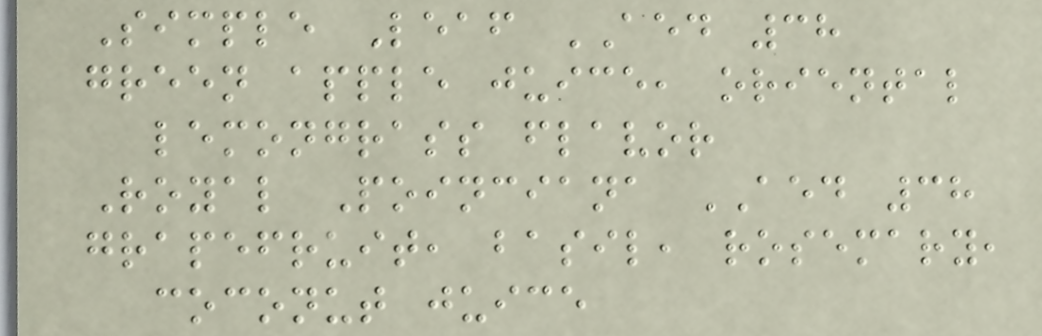Simple Leaf AED 38
green apple juice, oriental
lemongrass flavor
Royal Poinciana AED 38
grapefruit, basil, rosemary,
coconut juice
